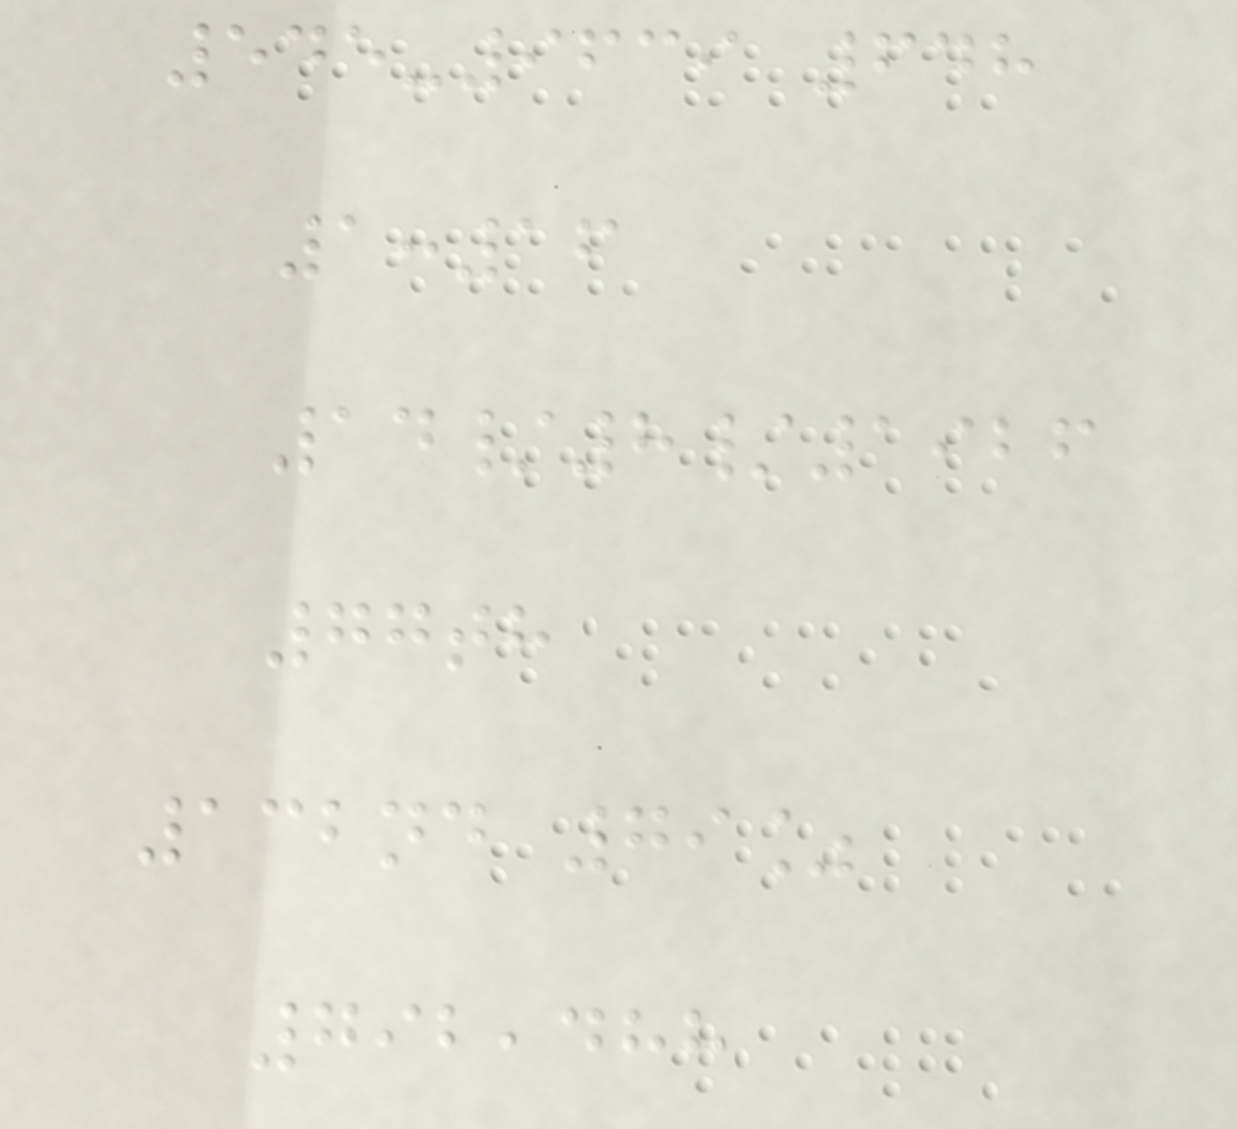545-9639 648
1:16
14/8/1926
77th
132nd 79%
792,488
